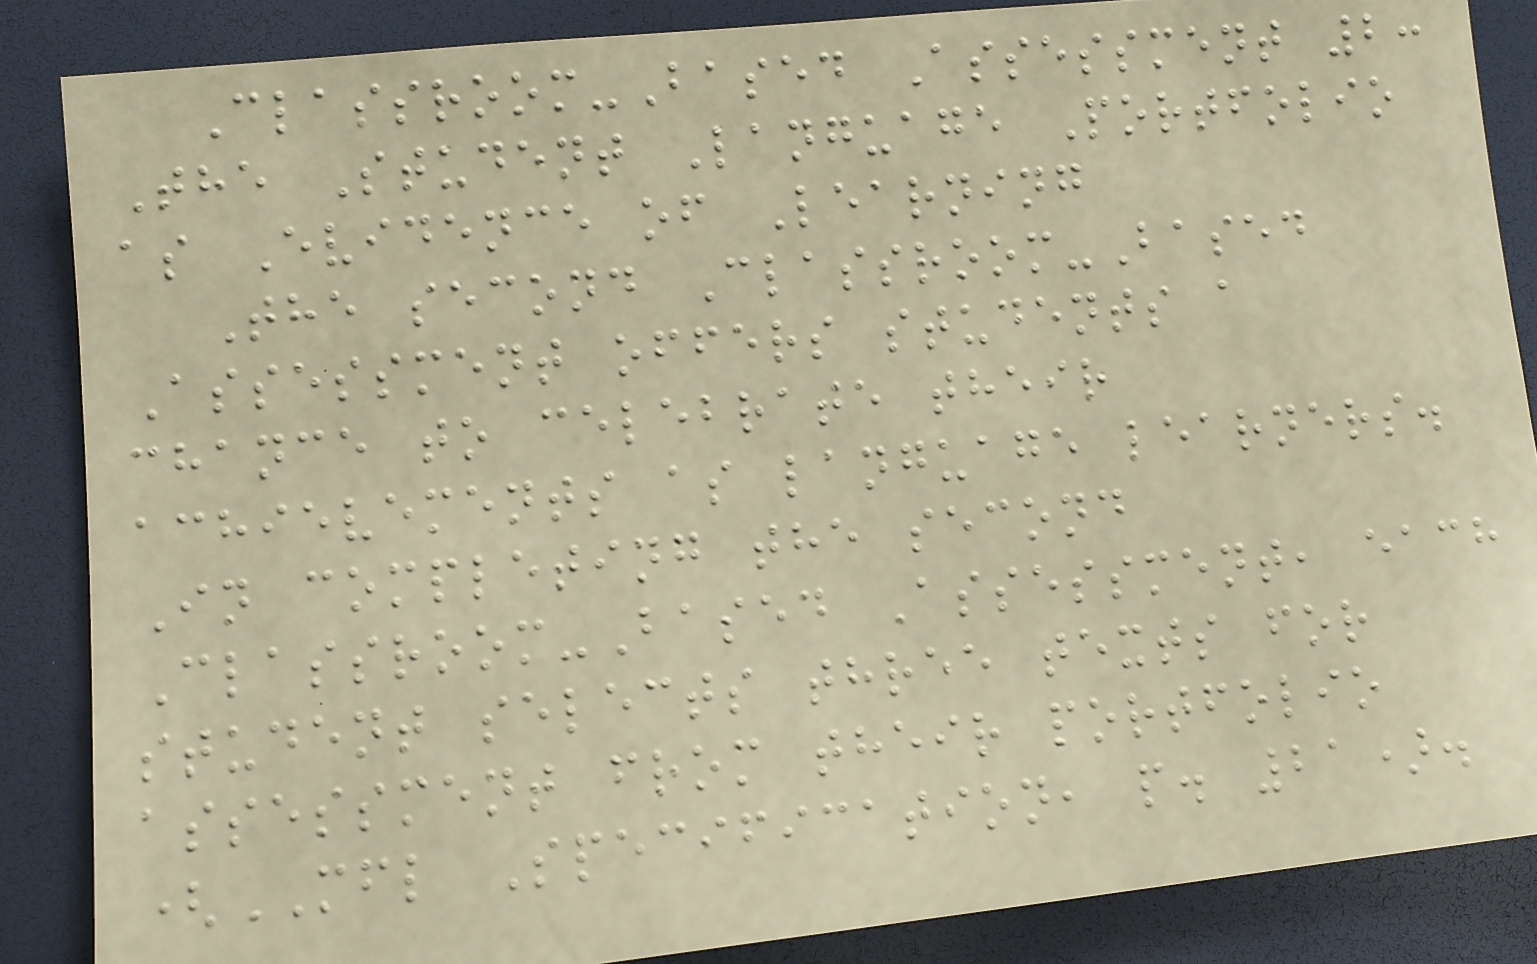Classroom-Based Assessment 2:
The Student Language Portfolio
as Evidence of Learning
The second Classroom-Based
Assessment offers students a
chance to celebrate their
achievements as language learners.
In completing the second
Classroom-Based Assessment, each
student selects three texts for
assessment from their portfolio
(MFL Specification, p. 21).
